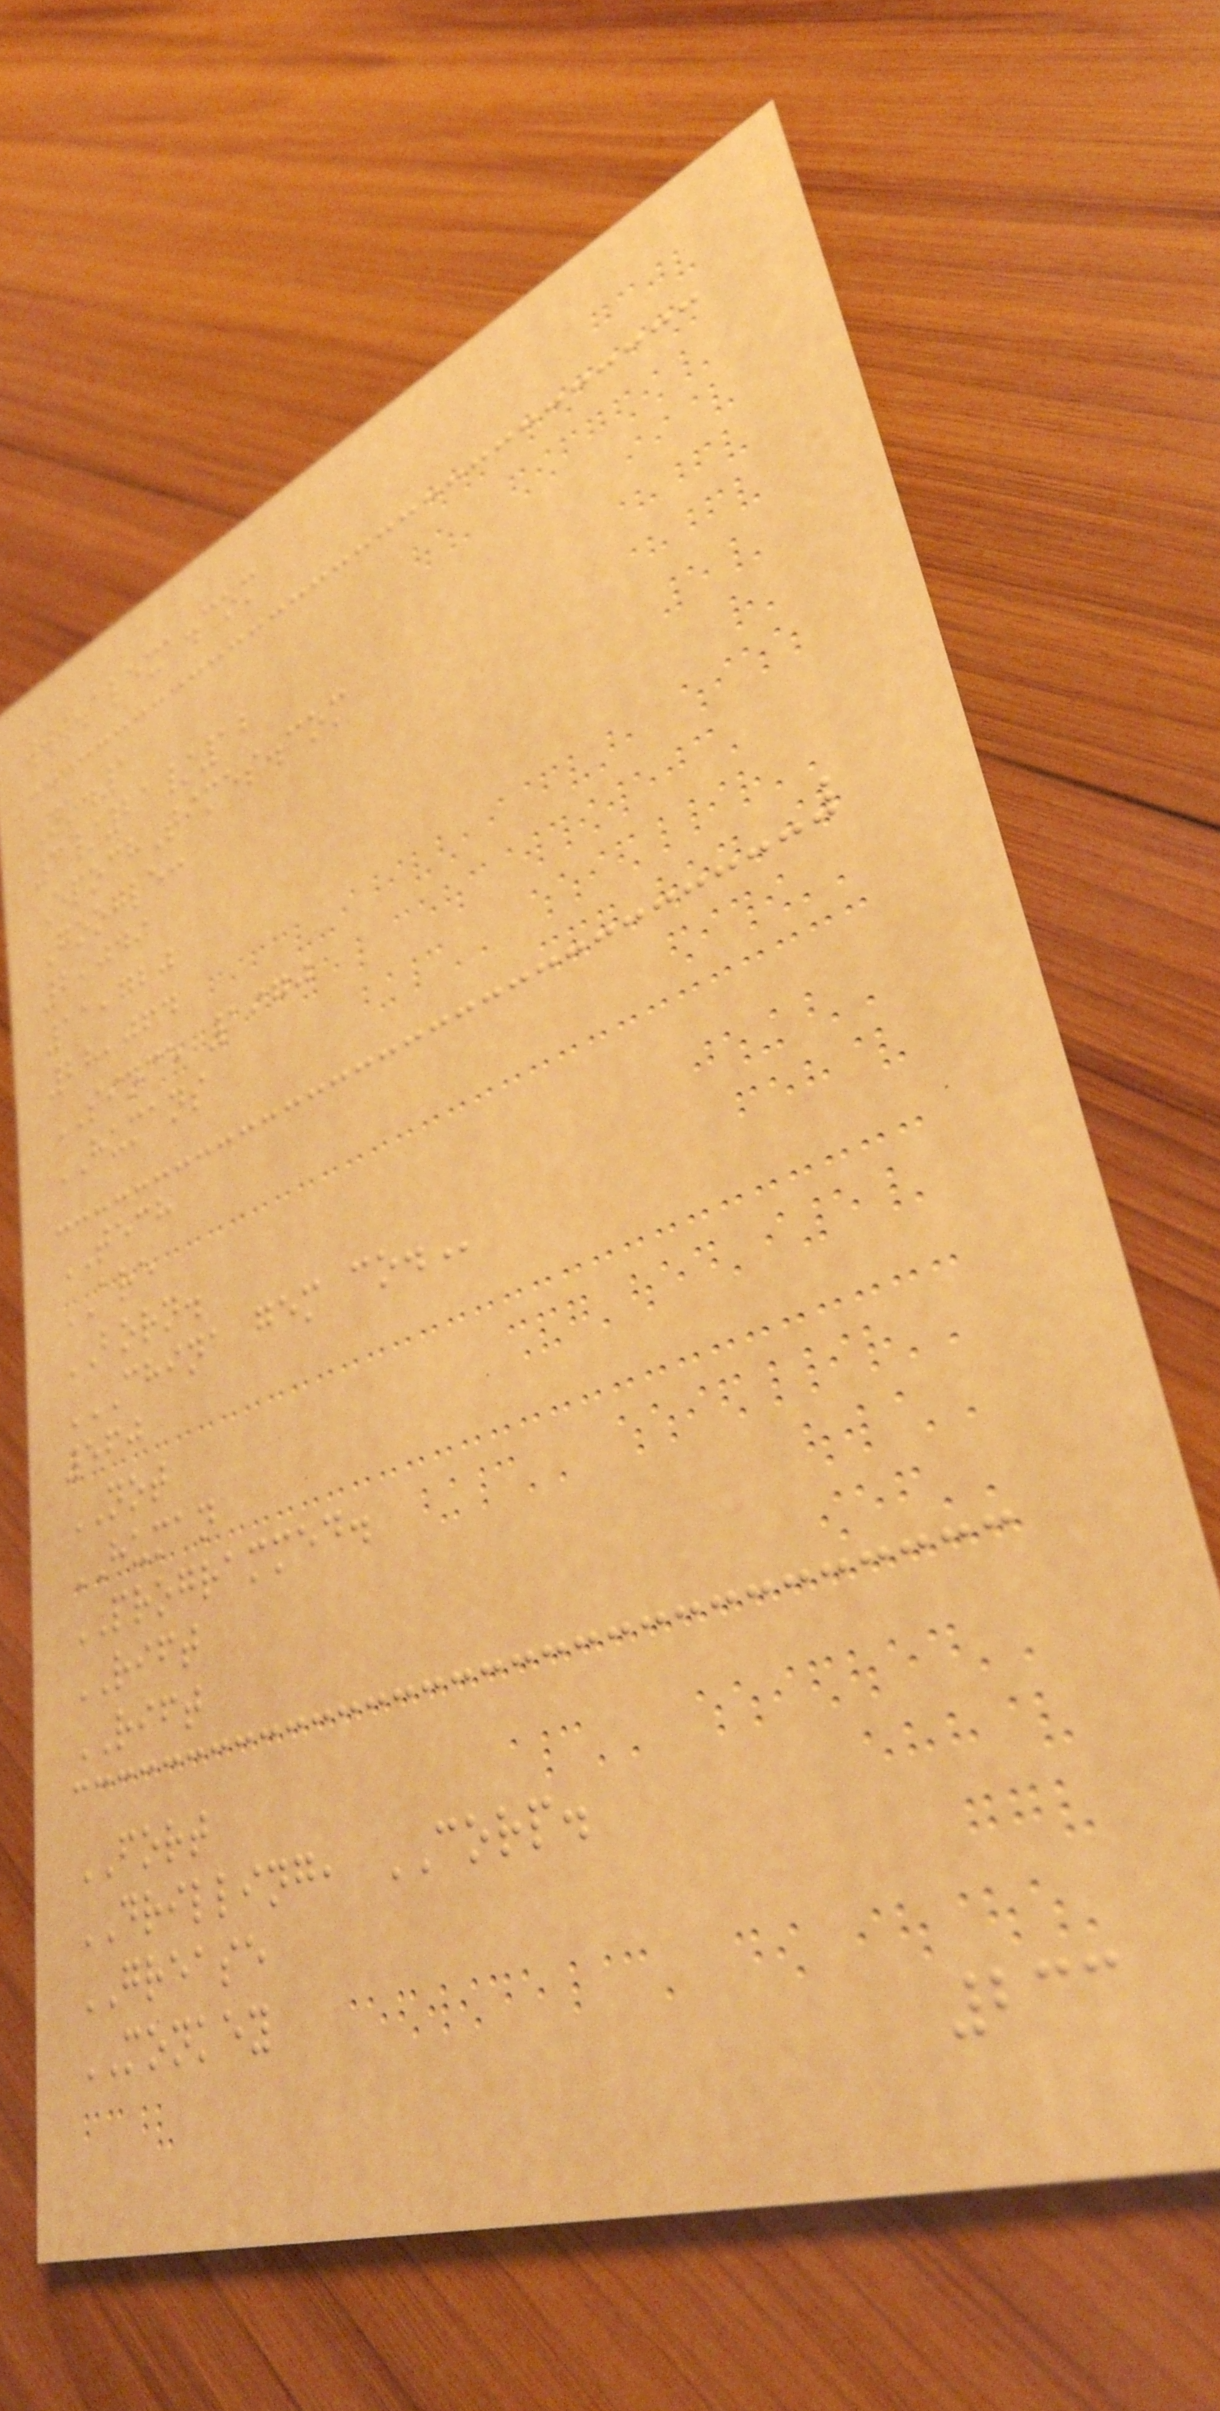www.alexa.com
No.1
3/21/12
EpochTimes.com
Google:
2,049
11,720
28,064
SINCE 1970
HUMANS
TECH
ARE
BORN.
CHINA GEM CO.
560
NOT
HUMAN
PROGRAMMED.
RIFT
RIFT
FORT
DRILLING, CORP.
GREASE
MONKEY
233
